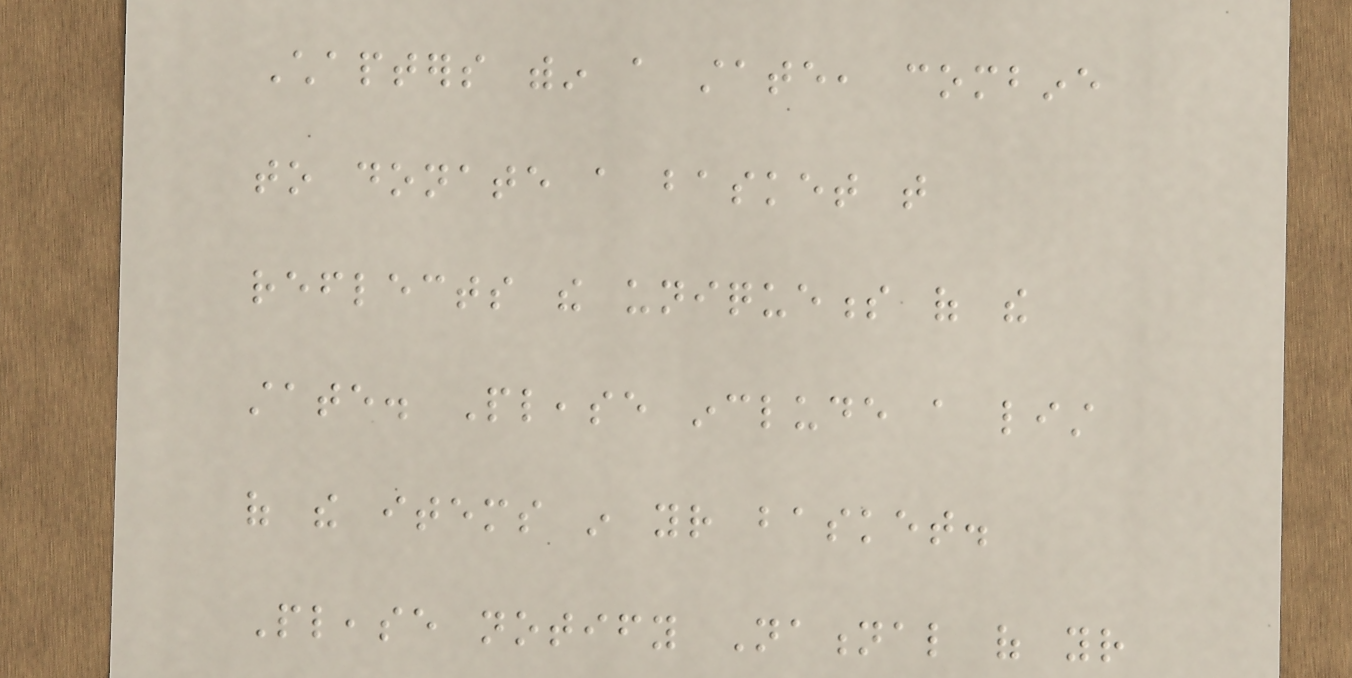Chapters within a state, combine
to donate a basket that
reflects the uniqueness of the
state. Please include a list
of the items in your basket.
Please notify National of your
